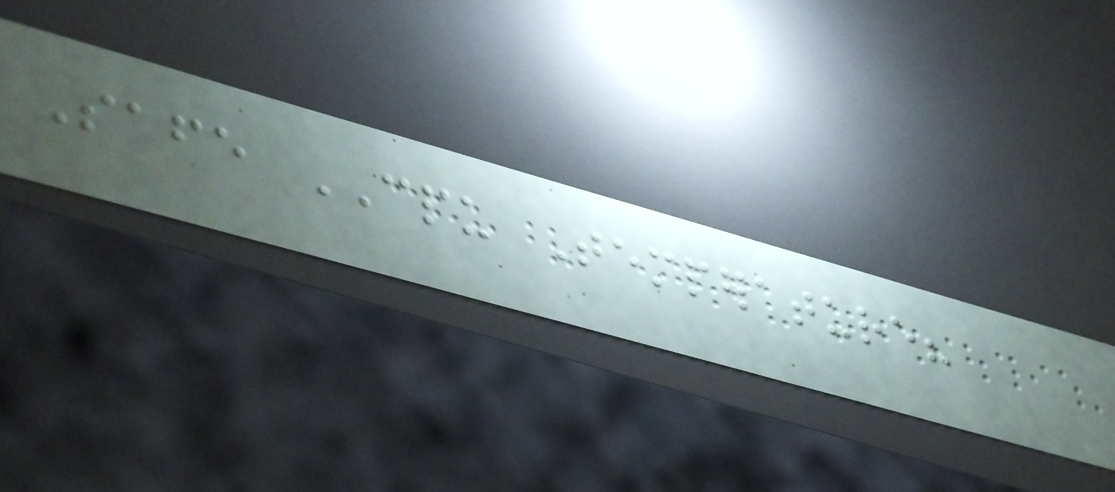Safe CPU Temperature?
